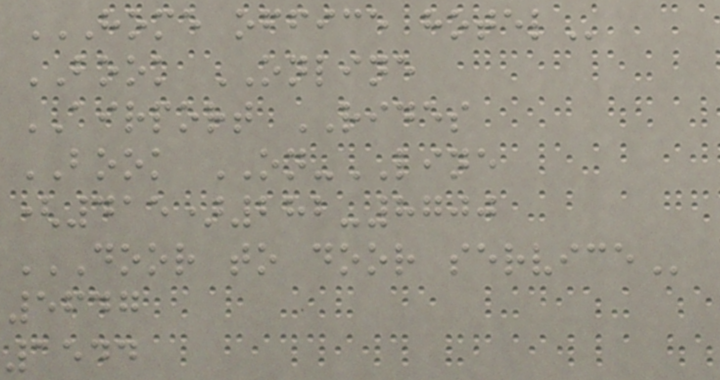HOME OFFICE HOTEL
BOOK ONLINE
AIRPORT RIDES
BOOK ON-LINE
(415)282-8700
DOOR TO DOOR SERVICE
5647
1544
